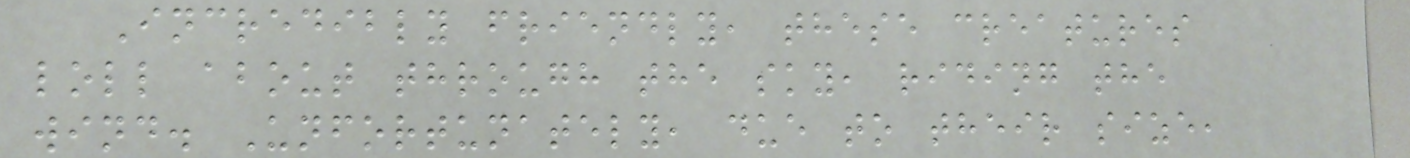Incredibly friendly, these creatures
loll about through the sky, riding the
wind. Unfortunately, due to their size,
